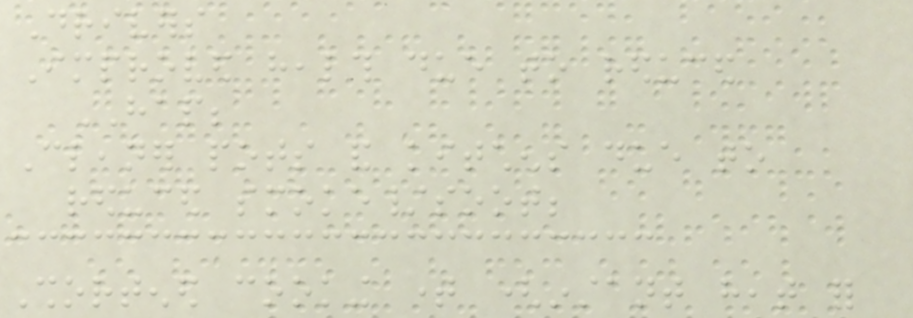Drivers
Improved health due to reduced
HAP;
Cleaner pots and kitchens due to
reduced smoke/soot;
Shortened cooking time (instant heat for
